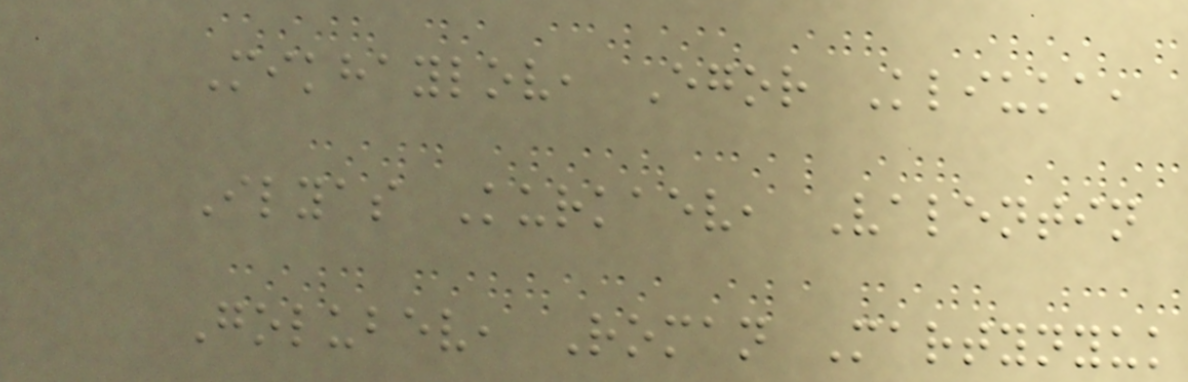Mikhaylov, Egor Kliuka,
Ilyas Kurkaev, Valentin
Golubev, Roman Martynyuk
